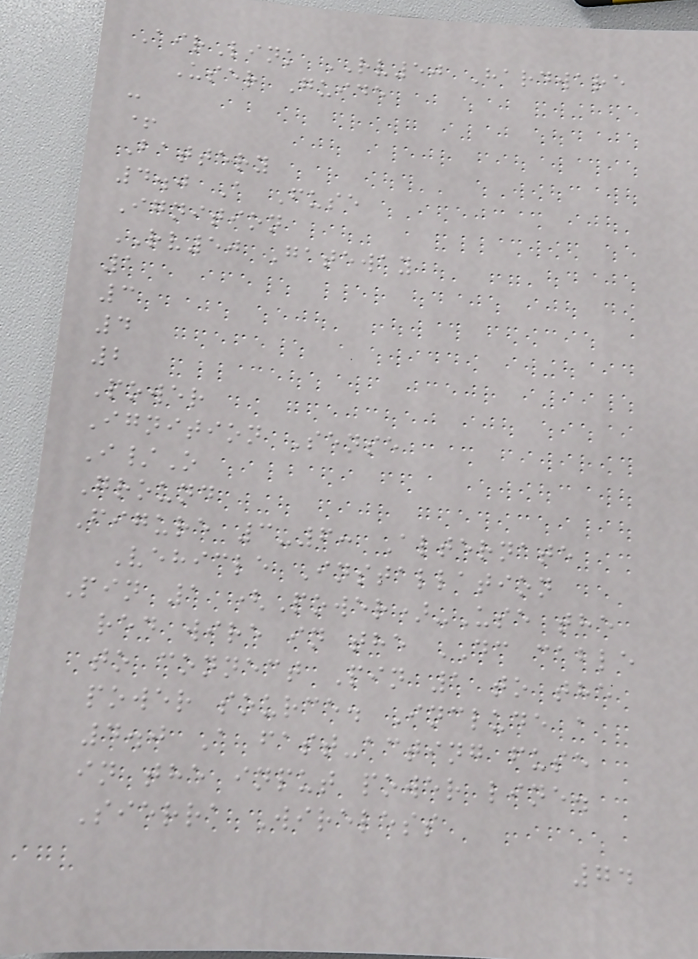AirLink RV50 Hardware
User Guide
-
+
Battery
4.0 A Fuse
Ignition
RV50 Gateway
1
3
4
2
Power
Ignition Sense
I/O
Ground
Figure 3-6: Alternate
Vehicle Installation
Pin 1 (Power)-Use the
red wire in the DC cable
to connect Pin 1 to the
power source. Include a
4.0 A fast-acting fuse
in the input power line.
Sierra Wireless
74
